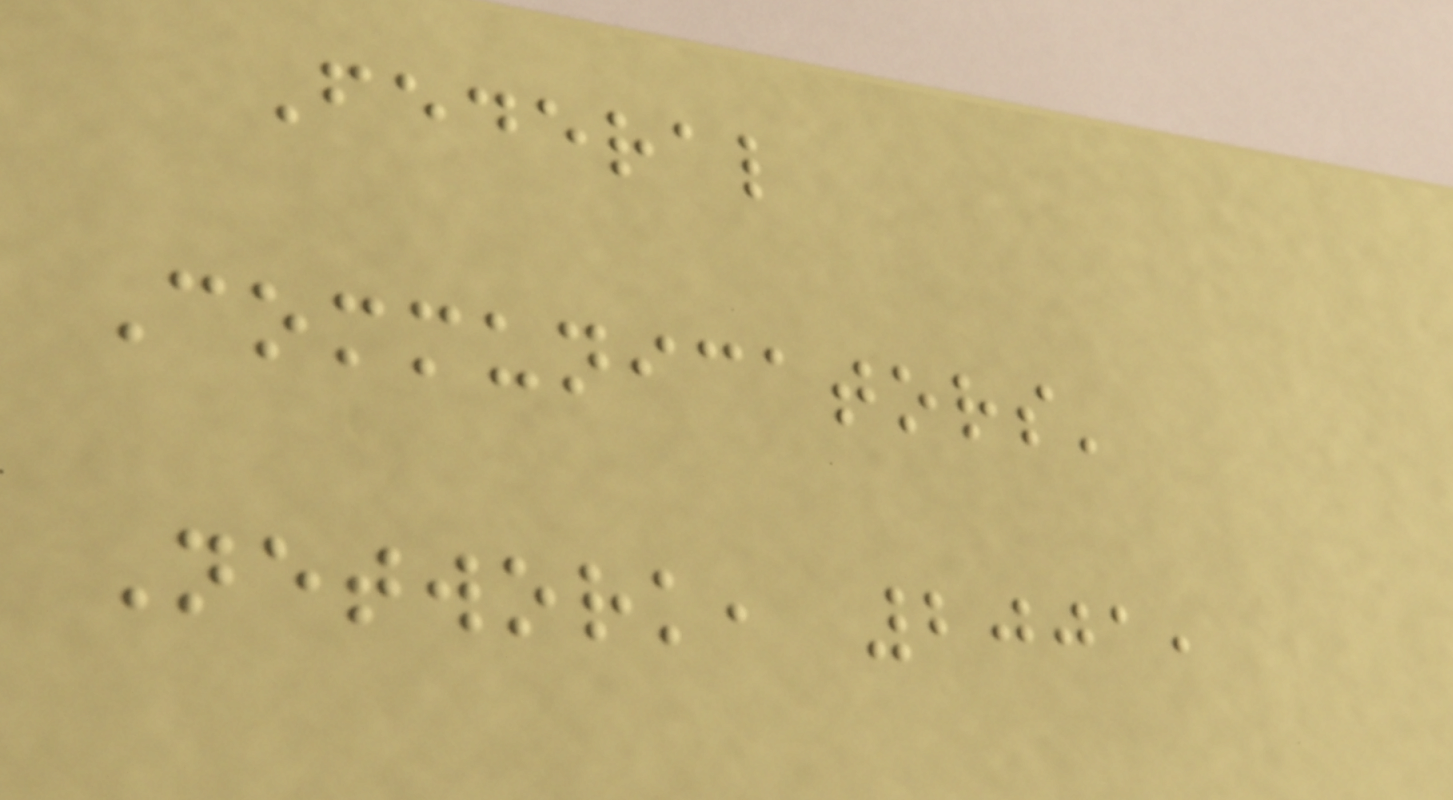Federal
Communicators'
Network, 2001,
